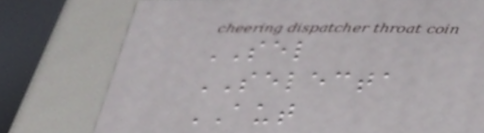SEL
SELECTA
AUT
